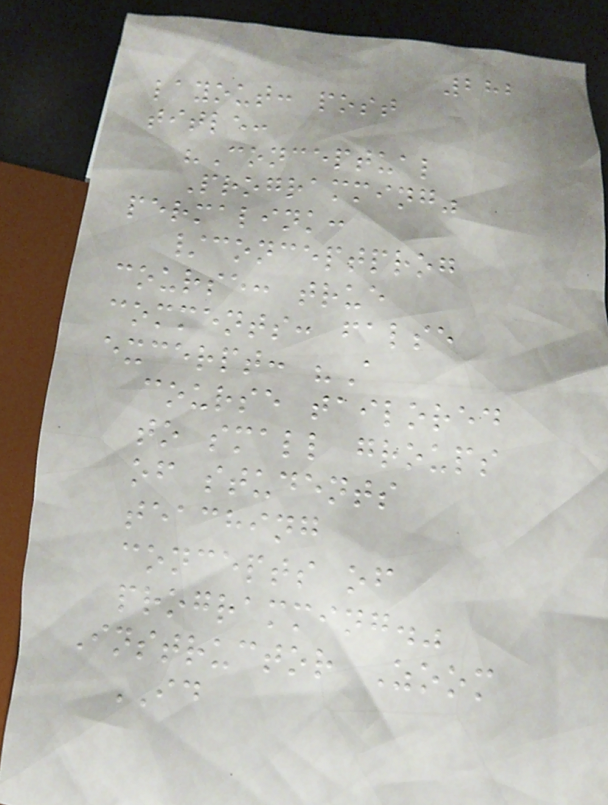282
layout: post
title:
"Conceptual
Programming"
permalink:
/conceptprog
course: true
comments: false
excerpt: "A
course tailored
to small groups
of students
teaching
concepts of
programming."
Instructor Zoom
ID
